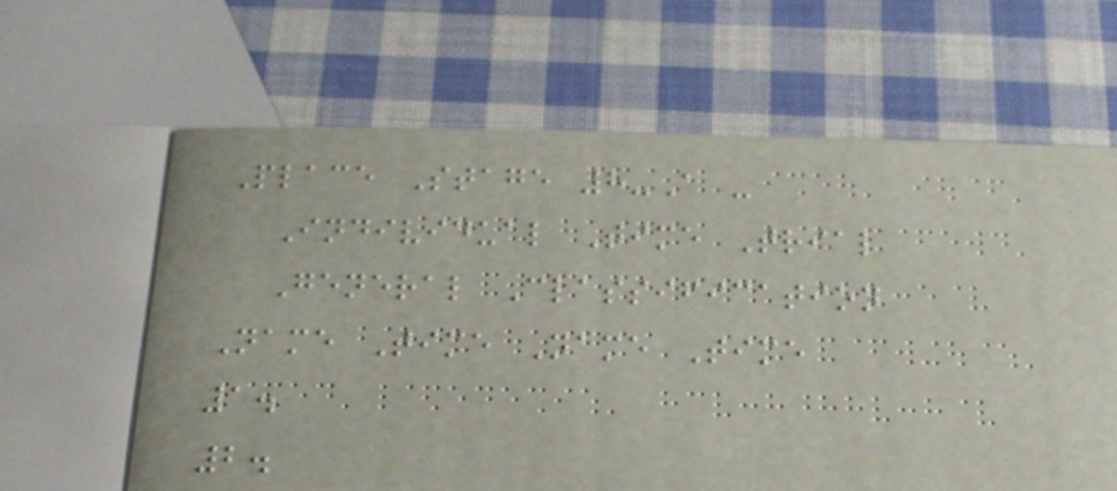Place Stage 8-A -
Individual Time Trial
General Classification
Name Time Name Time
1.
2.
